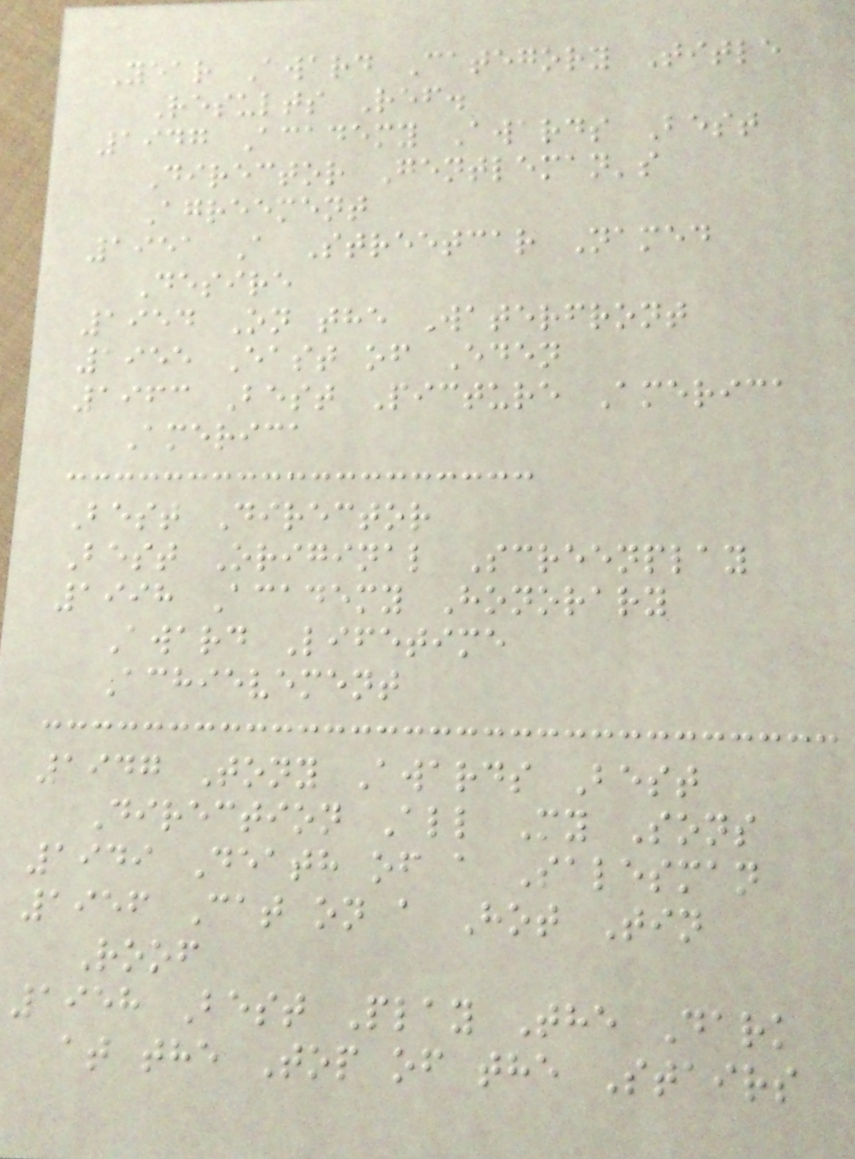Year Award Category Title
Results Ref.
1947 Academy Awards Best
Director Gentleman's
Agreement
1951 A Streetcar Named
Desire
1954 On the Waterfront
1955 East of Eden
1963 Best Picture America
America
Best Director
Best Original Screenplay
1998 Academy Honorary
Award Lifetime
Achievement
1947 Tony Awards Best
Direction All My Sons
1949 Death of a Salesman
1956 Cat on a Hot Tin
Roof
1958 Best Play The Dark
at the Top of the Stairs
